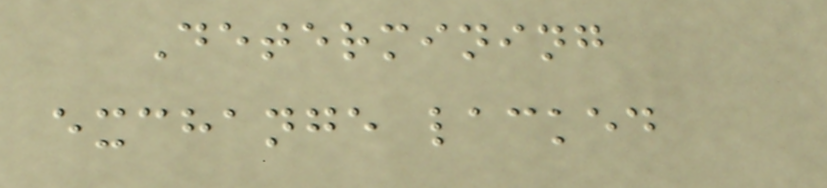Determining
exchange lacked
